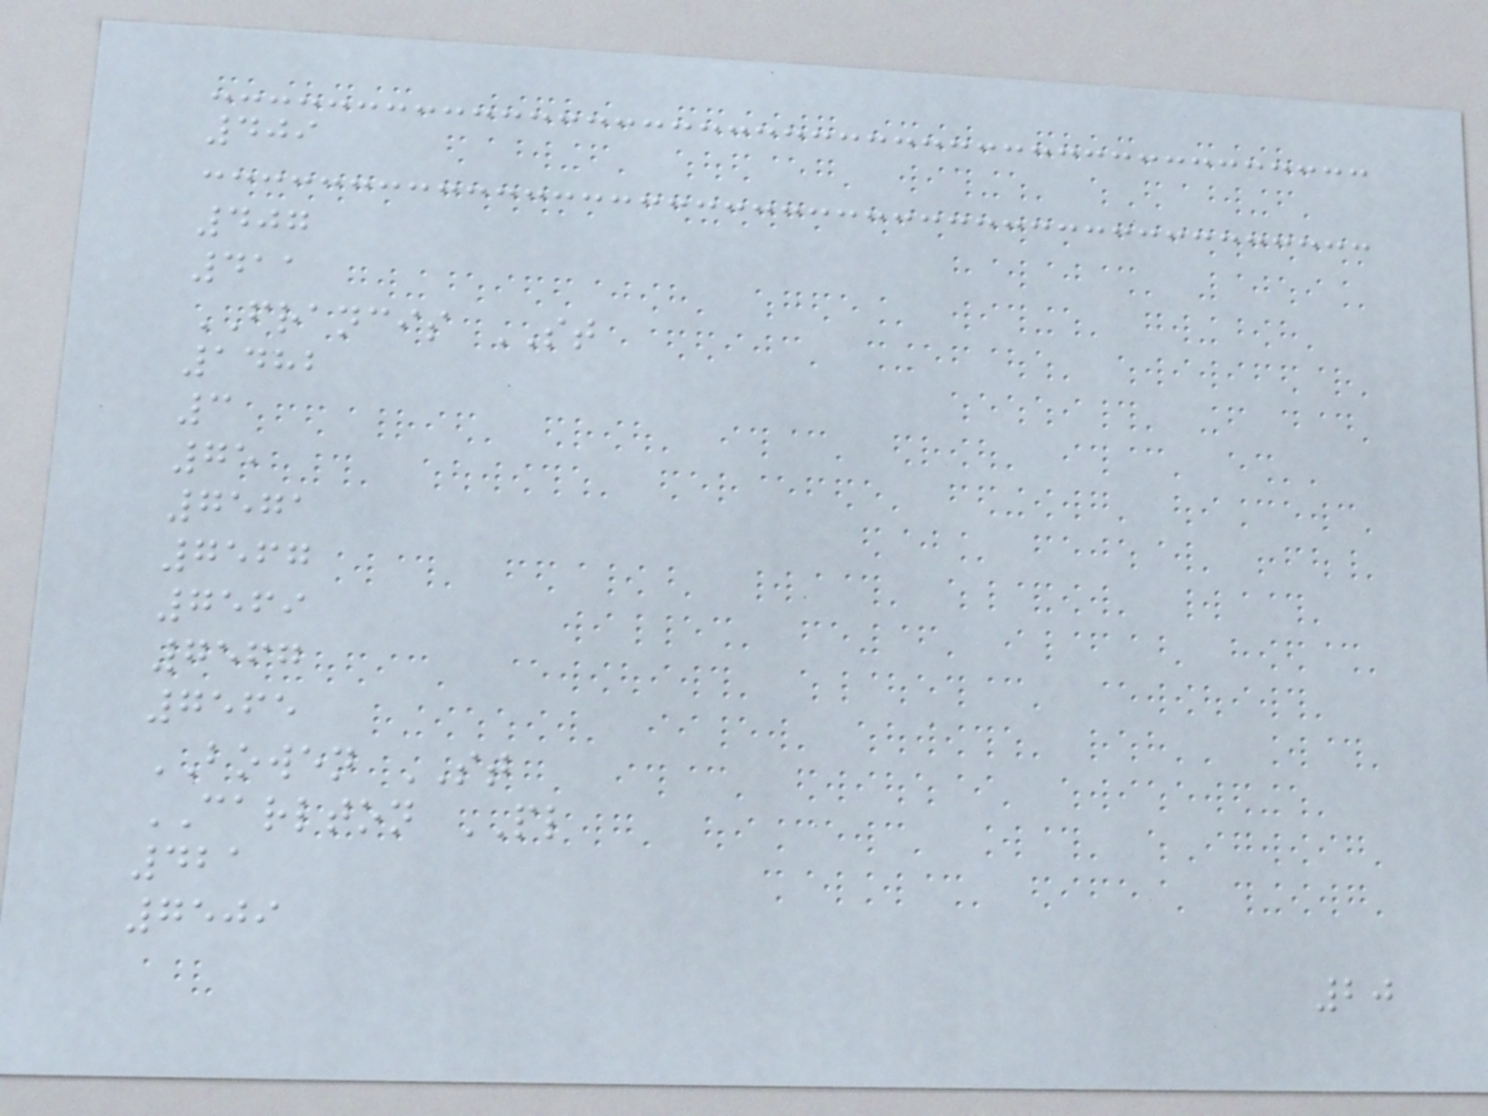409
407
411
FRANCIS ST
1482
3
75
7571
7567
7569
7567
7565
BOWEN ST
CARLTON PL
421
7509
20
